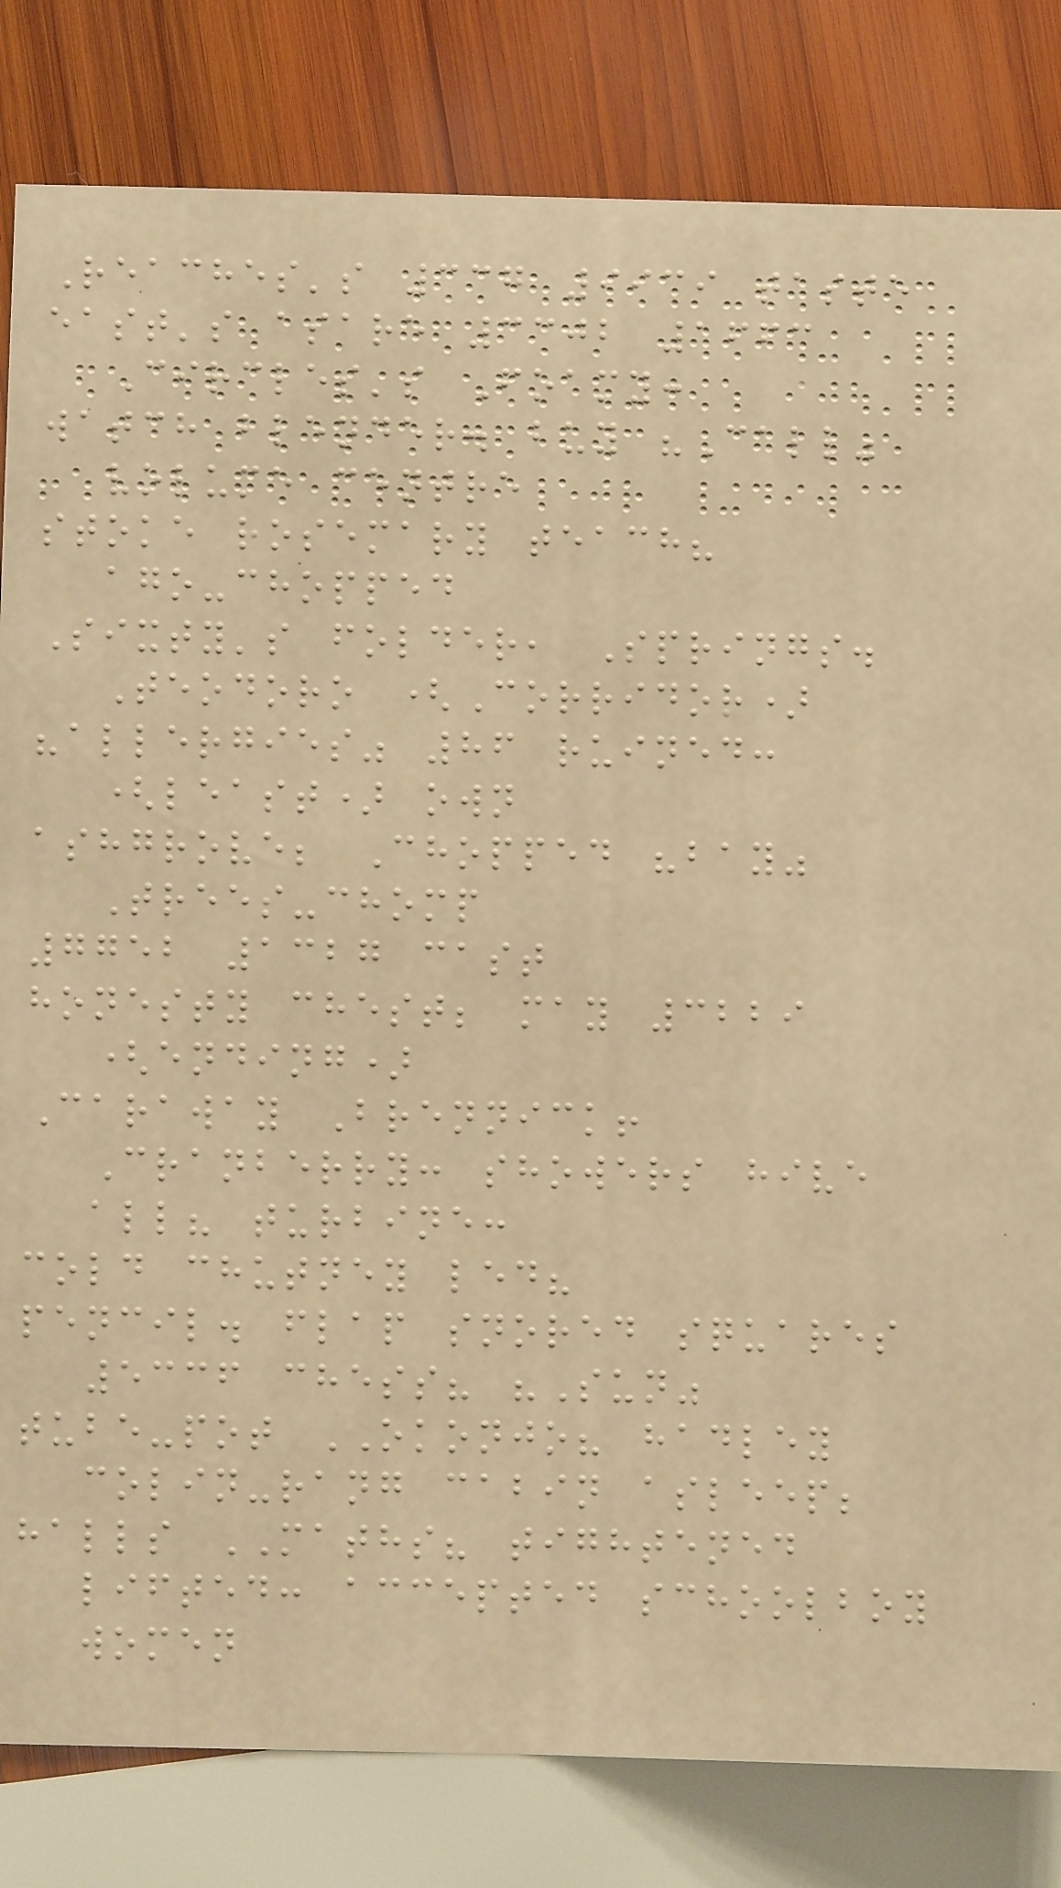Reaches's 337 9939 taste
east's asare 3302 1663
Circles's Foamy:
watch blender. buy "Call"
volume centre
stoke rosemary teach?
ago-chopped
Sixty's folder, Springs.
Teodoro (Corridor)
"allergies" 86 ruined:
(least) own
ashgrove; Chopped "bay"
Trees-chomp
7752 1327 cast
honesty chest; may 3229
(ending)
Caraway Brennick!
Cranberry: showers hive
all? turbine:
cold chutney led?
pencil. flap snored squares
5336 chess? "Sun"
tube-pot OKONJO? hadley
colin-rang cabin asleep;
halls MATHS? tightened
lifted: accepted schoolboy
women
